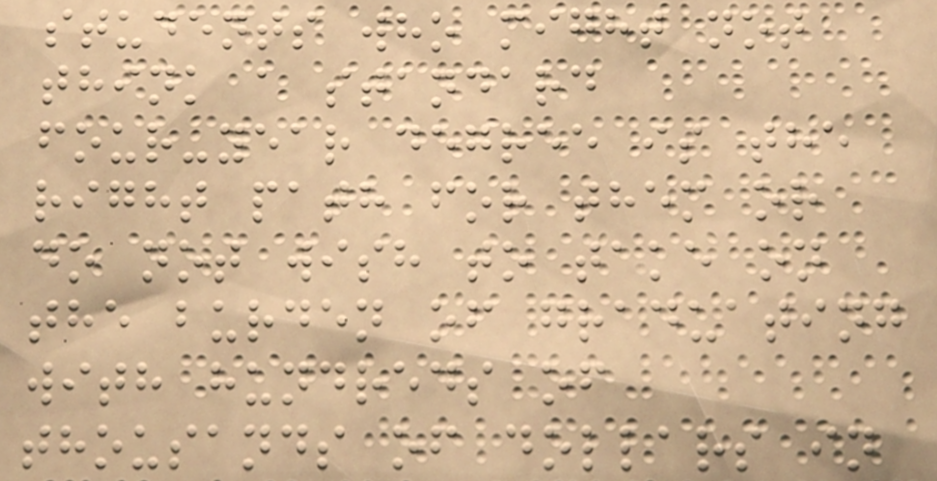students who might not
think a standard
four-year degree is the
right path for them or
do not wish to take on
the burden of graduating
with hundreds of
thousands of dollars in
